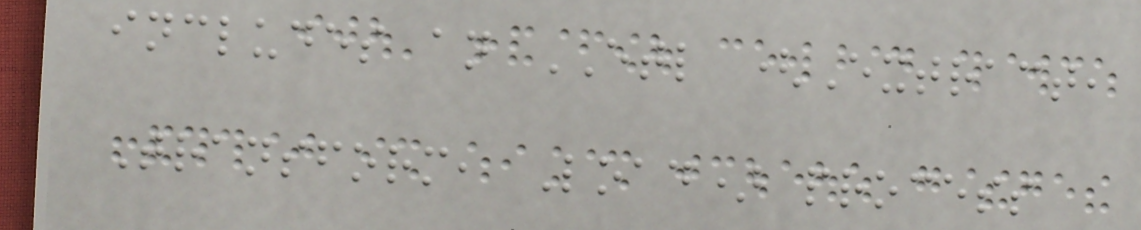includes an ETL (Extract,
Transform, Load) process
